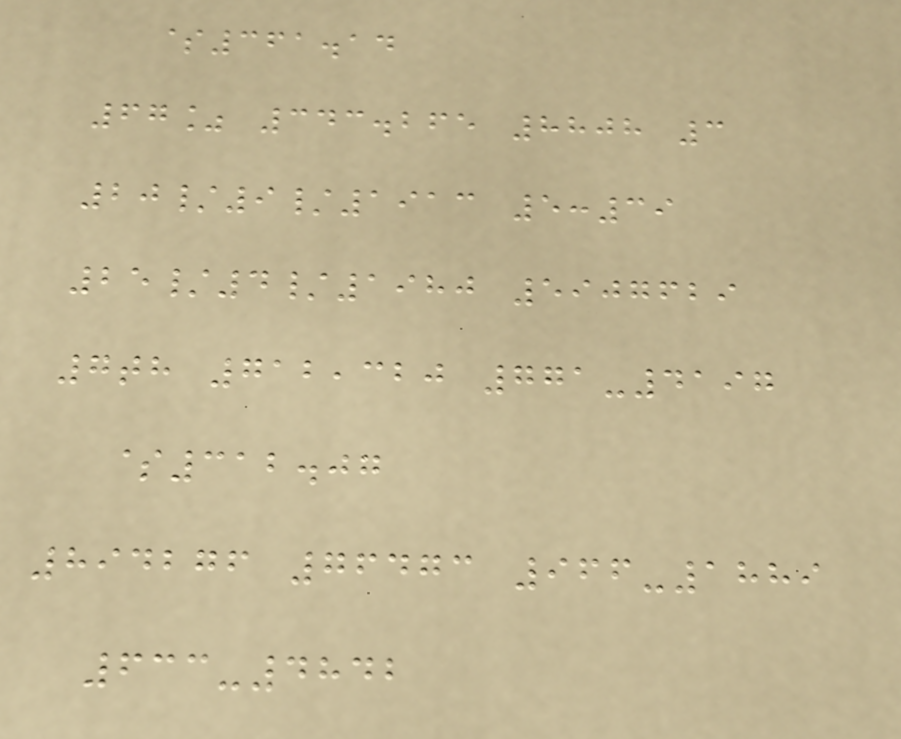$361.14
67% 343.265 8808 3
20/9/1913 5:39
25/4/1980 5907629
7th 712,320 771-4197
$312.07
894276 76473 966-1889
633-4842
